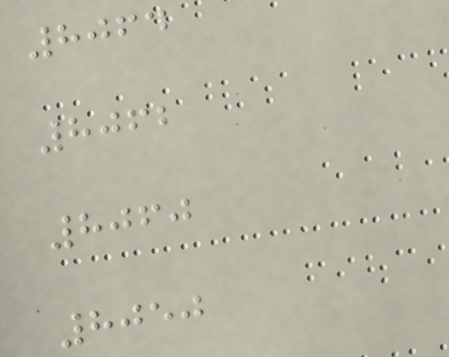8064
8062
8060
8050
